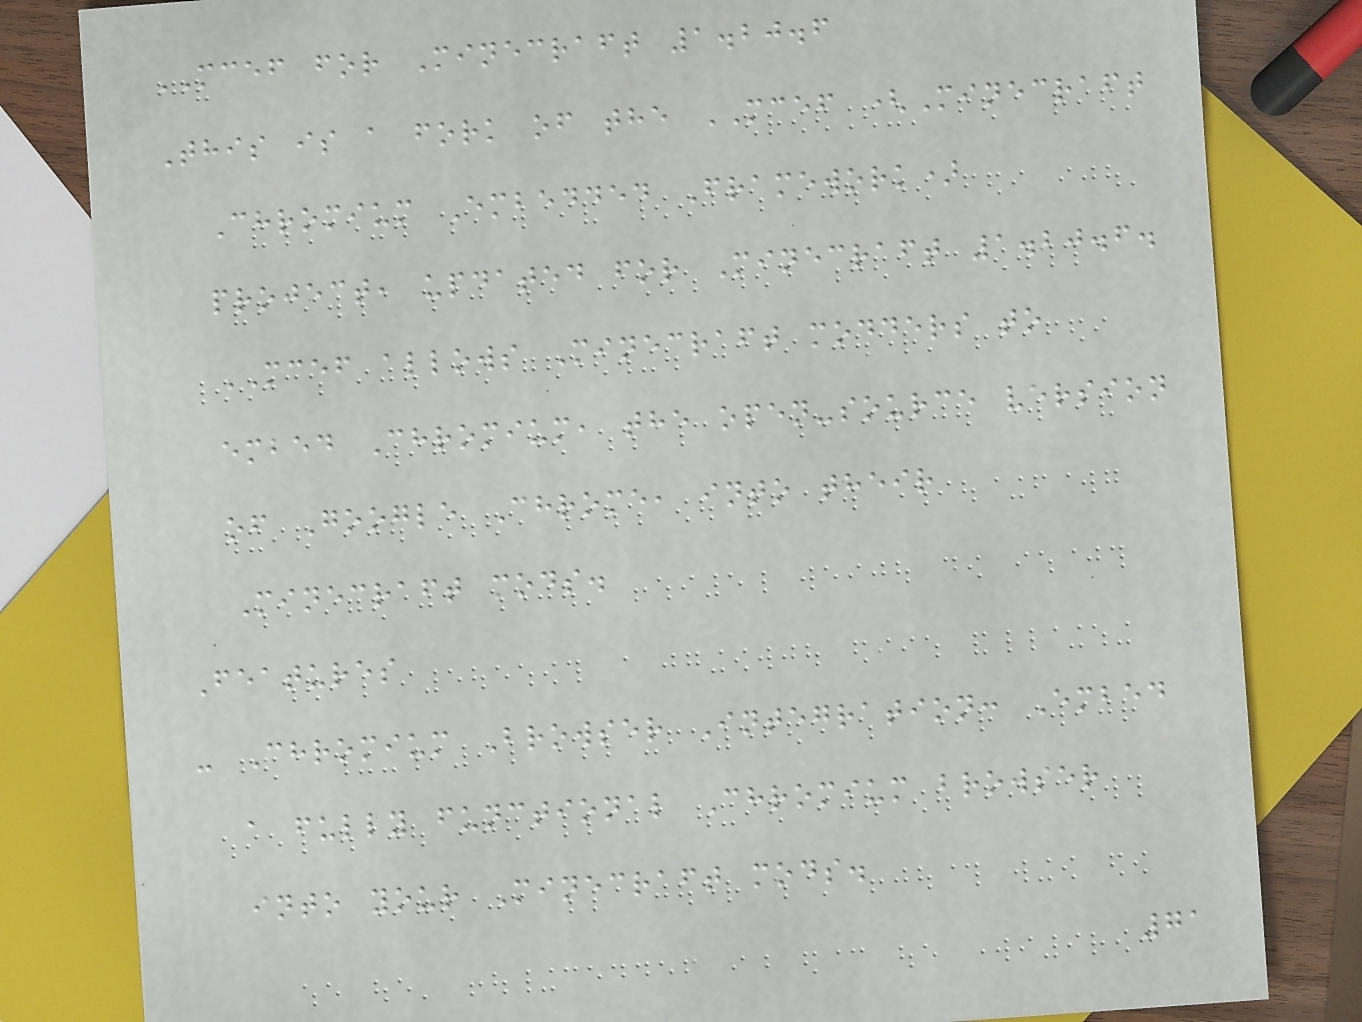MCEF for Minecraft 1.20.6
This is a fork of the MCEF (Minecraft
Chromium Embedded Framework)
project, updated for Minecraft 1.20.6.
MCEF allows Minecraft modders to
embed Chromium, the open-source version
of Google Chrome, into their
Minecraft mods.
Features
- Chromium Browser Integration: Embed
a fully functional Chromium browser
into your Minecraft mods.
71
